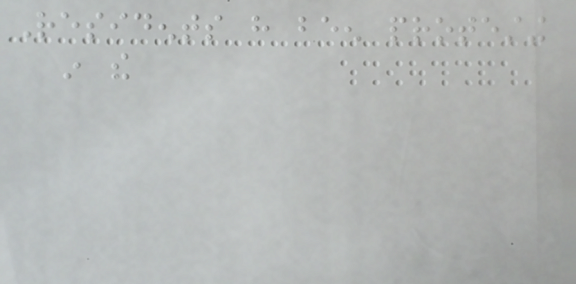Residents have been protesting
in the
